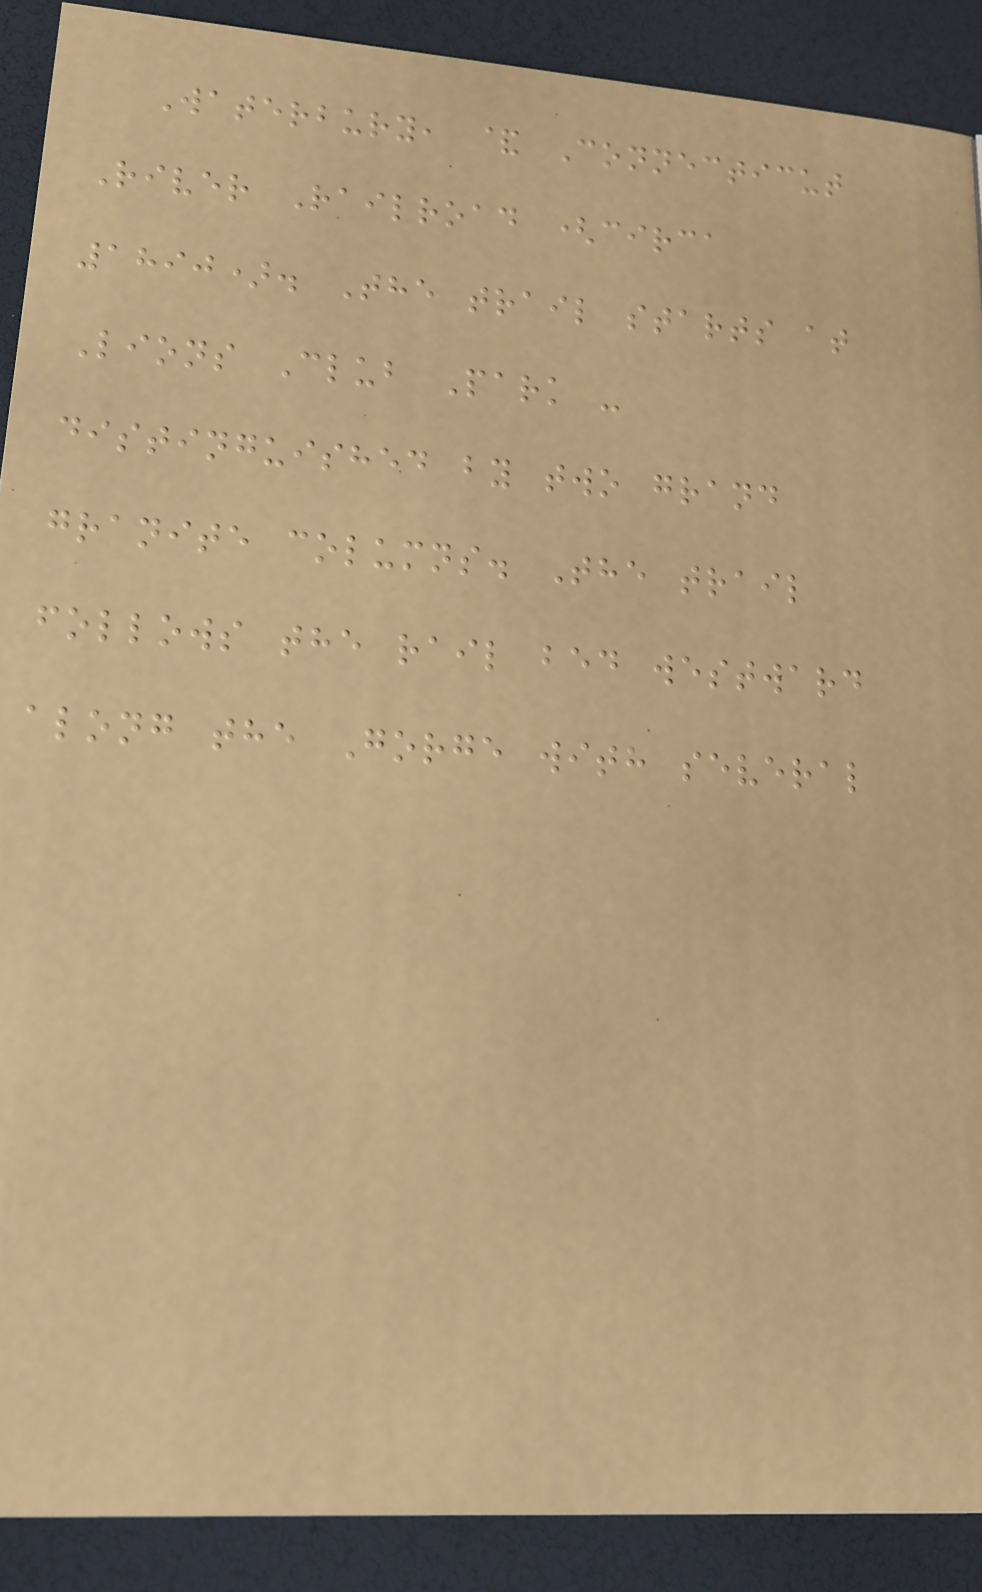Waterbury, & Connecticut
River Railroad (circa
1890). The trail starts at
Lions Club Park -
distinguished by two grand
granite columns. The trail
follows the rail bed westward
along the Gorge with several
